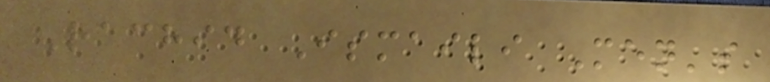Rachid Ismaili Men's
